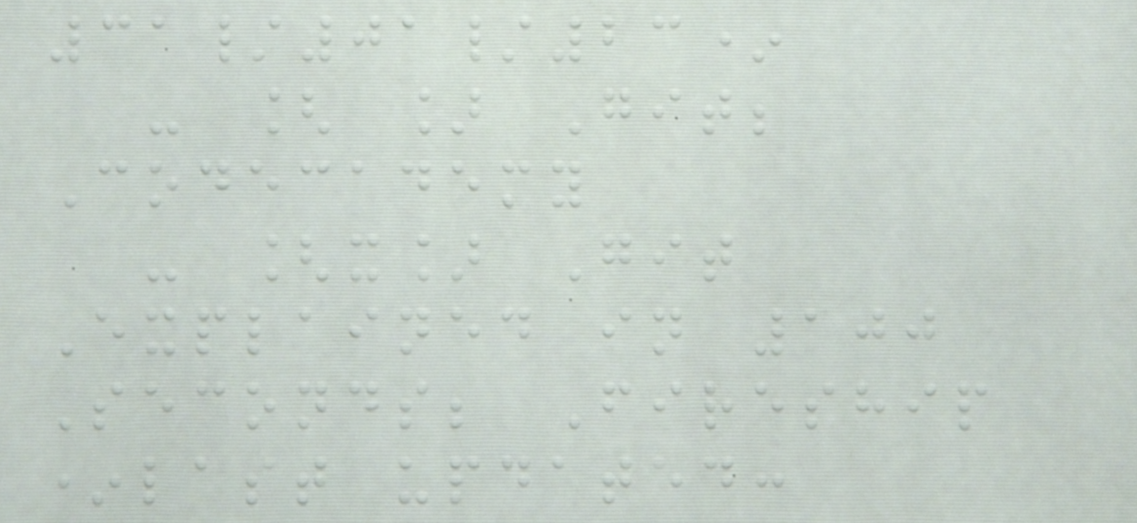31/01/23*
- [ ] Git;
Codecademy
- [x] Git
Explained in 100
Seconds; Fireship
*last updated:
